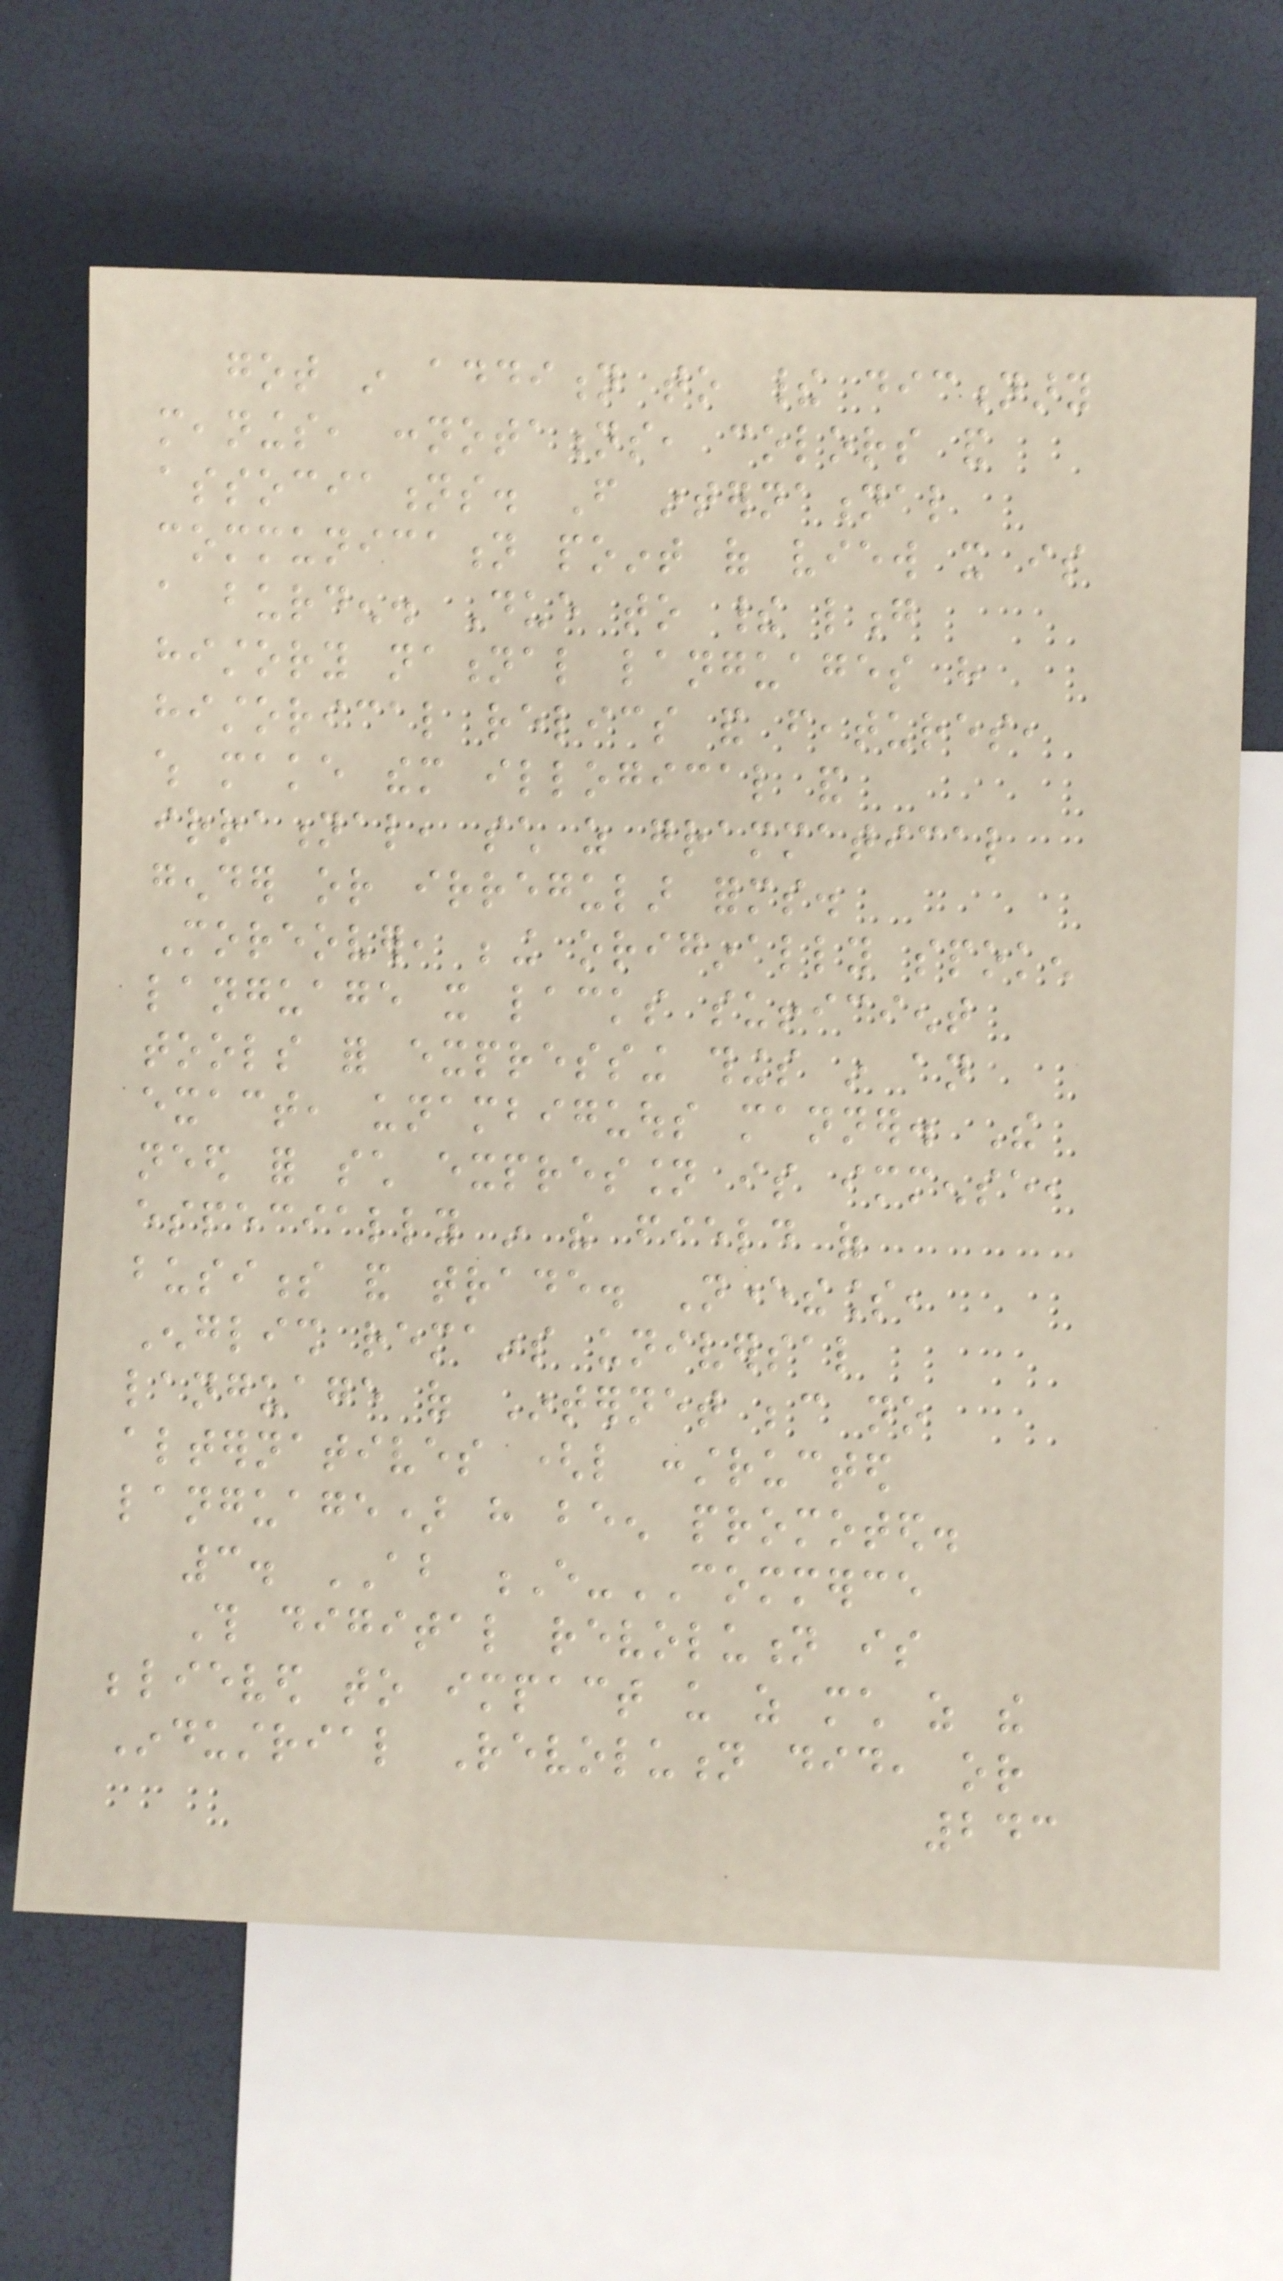got in addition to their dictionary
meanings, connotations, colors and
associations. From international
communication point of view it is
a burden. Due to their long
history national languages have
historical relics and features,
which make them illogical and
irrational, such as grammatical
gender or irregular forms.
Moreover, being originally spoken
language it lacks sufficient
tools for expressing things in an
exact, unambiguous manner. The
need for such expression is immense,
especially in the field of
business and trade. Nevertheless,
English remains universal
language of Internet because no
alternatives (like constructed
language) have been promoted.
3. ABOUT E-COMMERCE
This digital revolution is
believed to impact us as much as the
Industrial Revolution did, or
243
